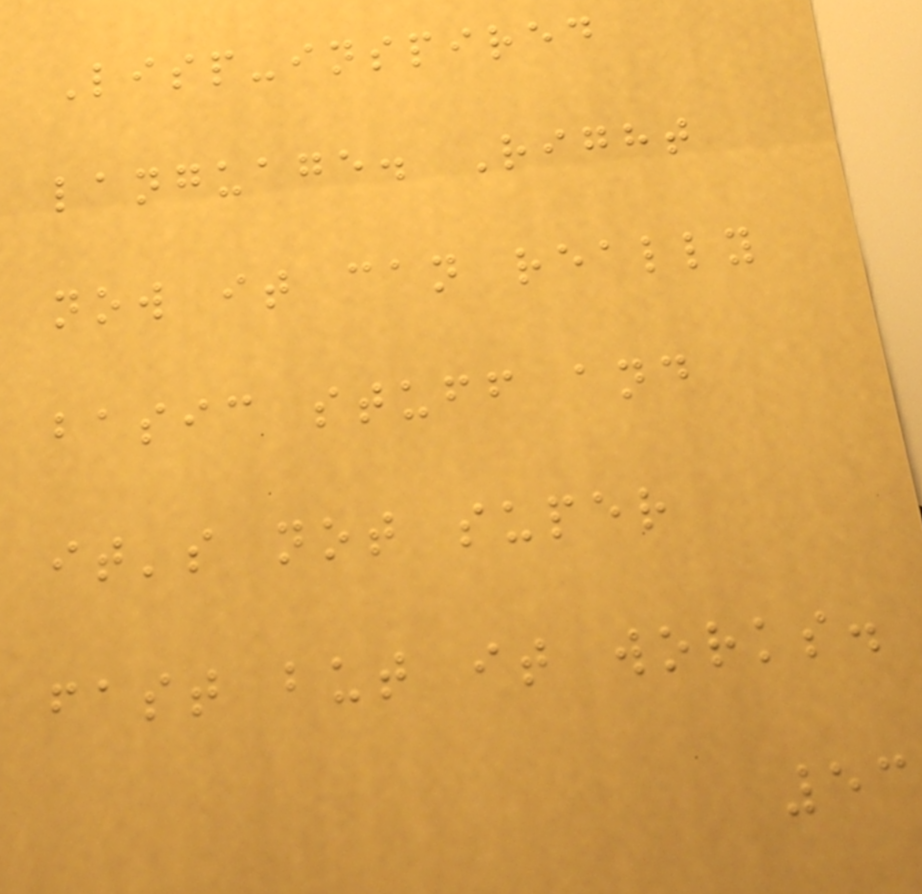Lisp-inspired
language. Right
now it can really
basic stuff and
it's not super
fast but it works.
53
